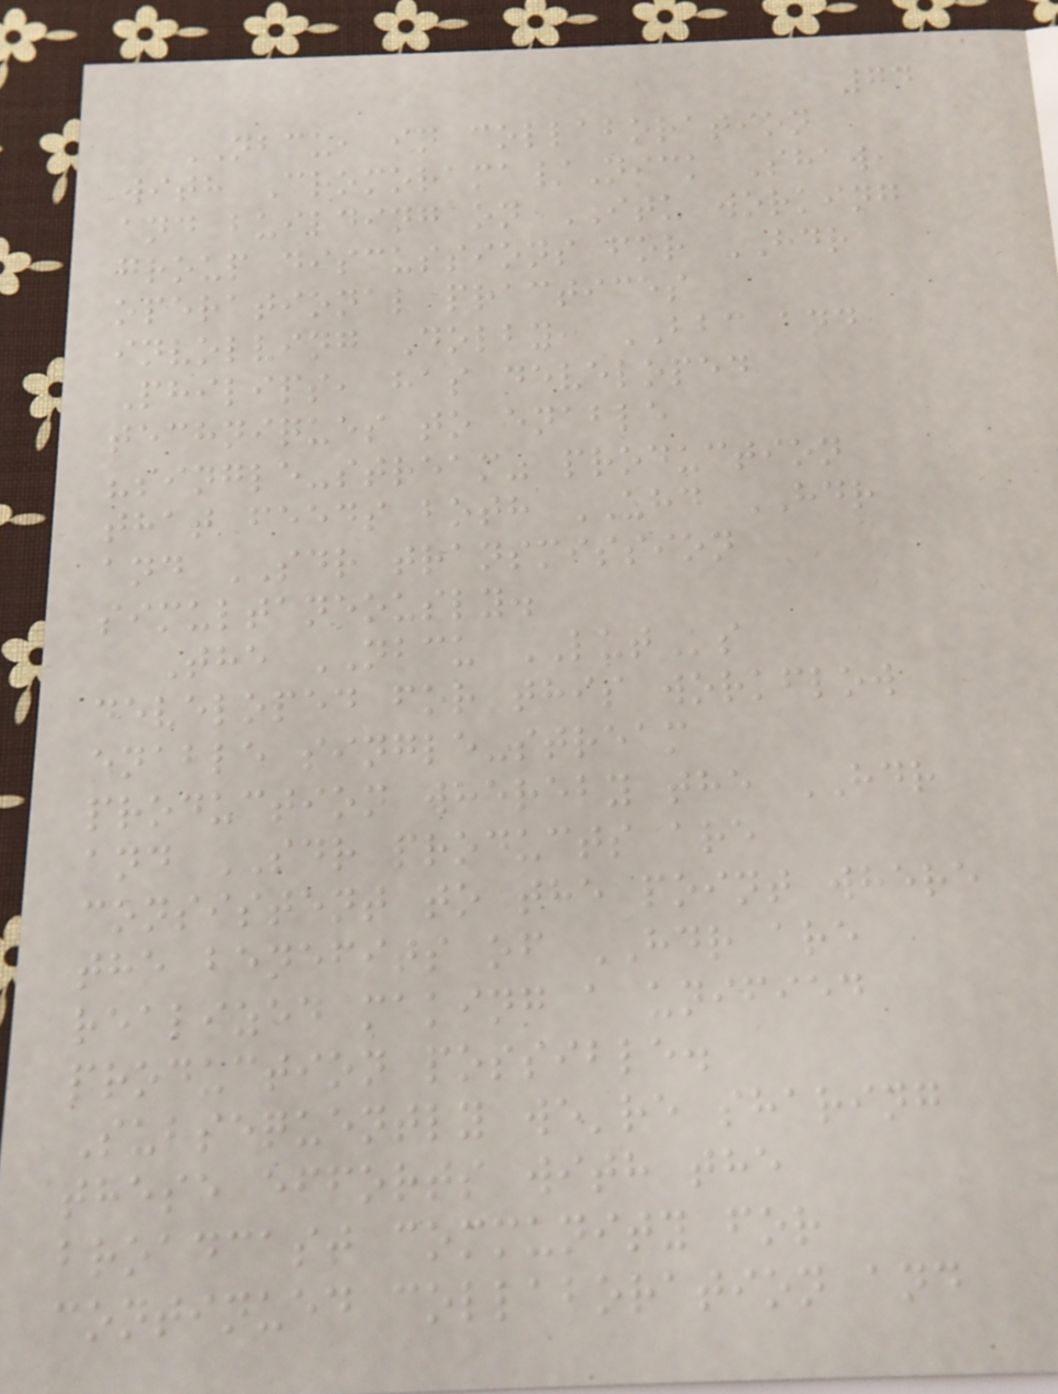74
NBCU, in collaboration
with Cromorama/Nick Shaw,
and building on ITU working
group discussions for HDR
operational practices
involving Dolby, BBC and
Philips, has developed
techniques to enable
"single-stream" production
that feeds both UHD HDR
and SDR transmission
simultaneously.
The NBCU LUTs
developed for this workflow
enable single-stream
production whereby the HDR
and SDR products are
consistent to the point where
the benefits of HDR are
realized making a unified
production possible.
Subsequently we're sharing
these efforts with the
broadcast community for
continued collaboration and
